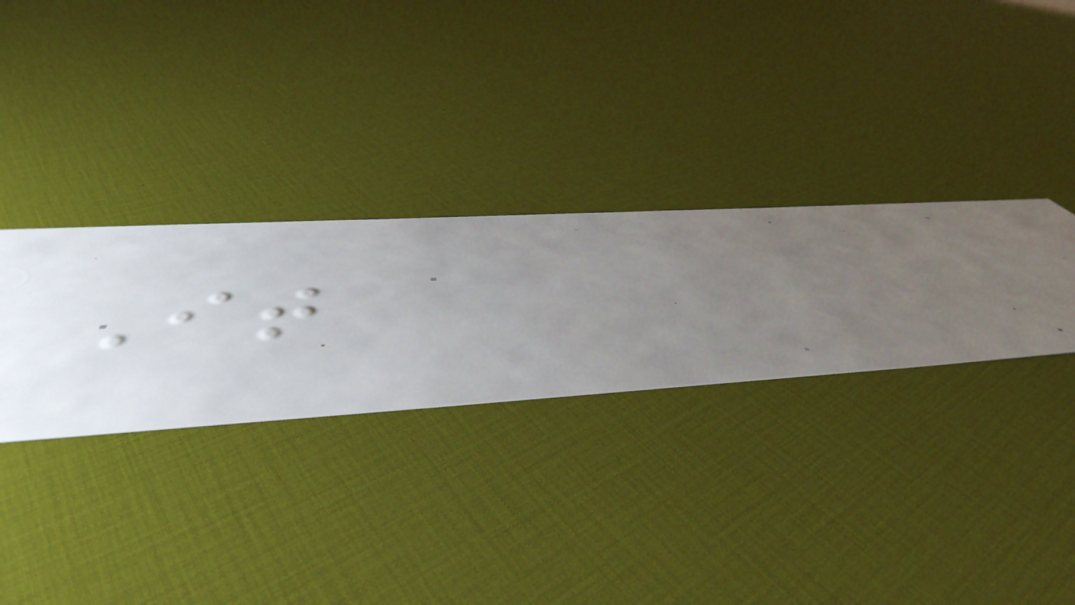It
